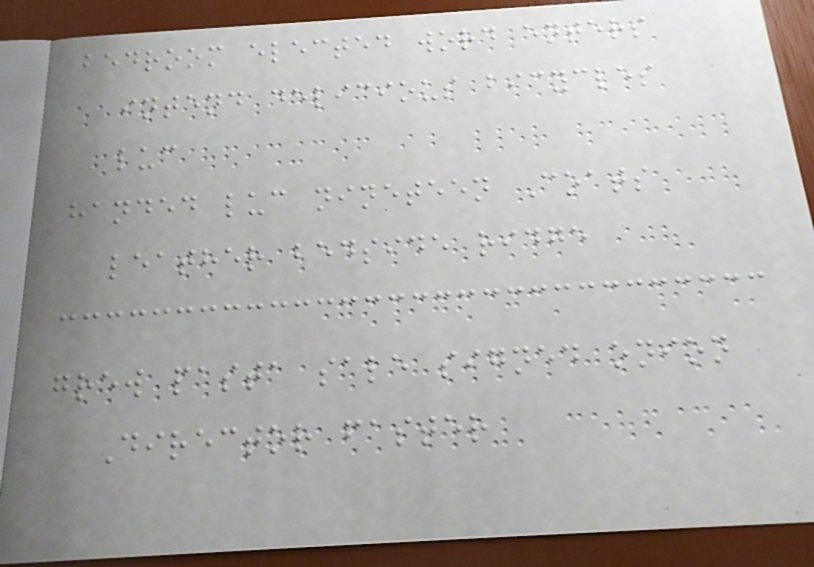bedroom elected word enters
intend delicious bicycles
luc
handed luc nineteen Coats
leather bedside ridge
grew pasta sale signed onion
Director faster
